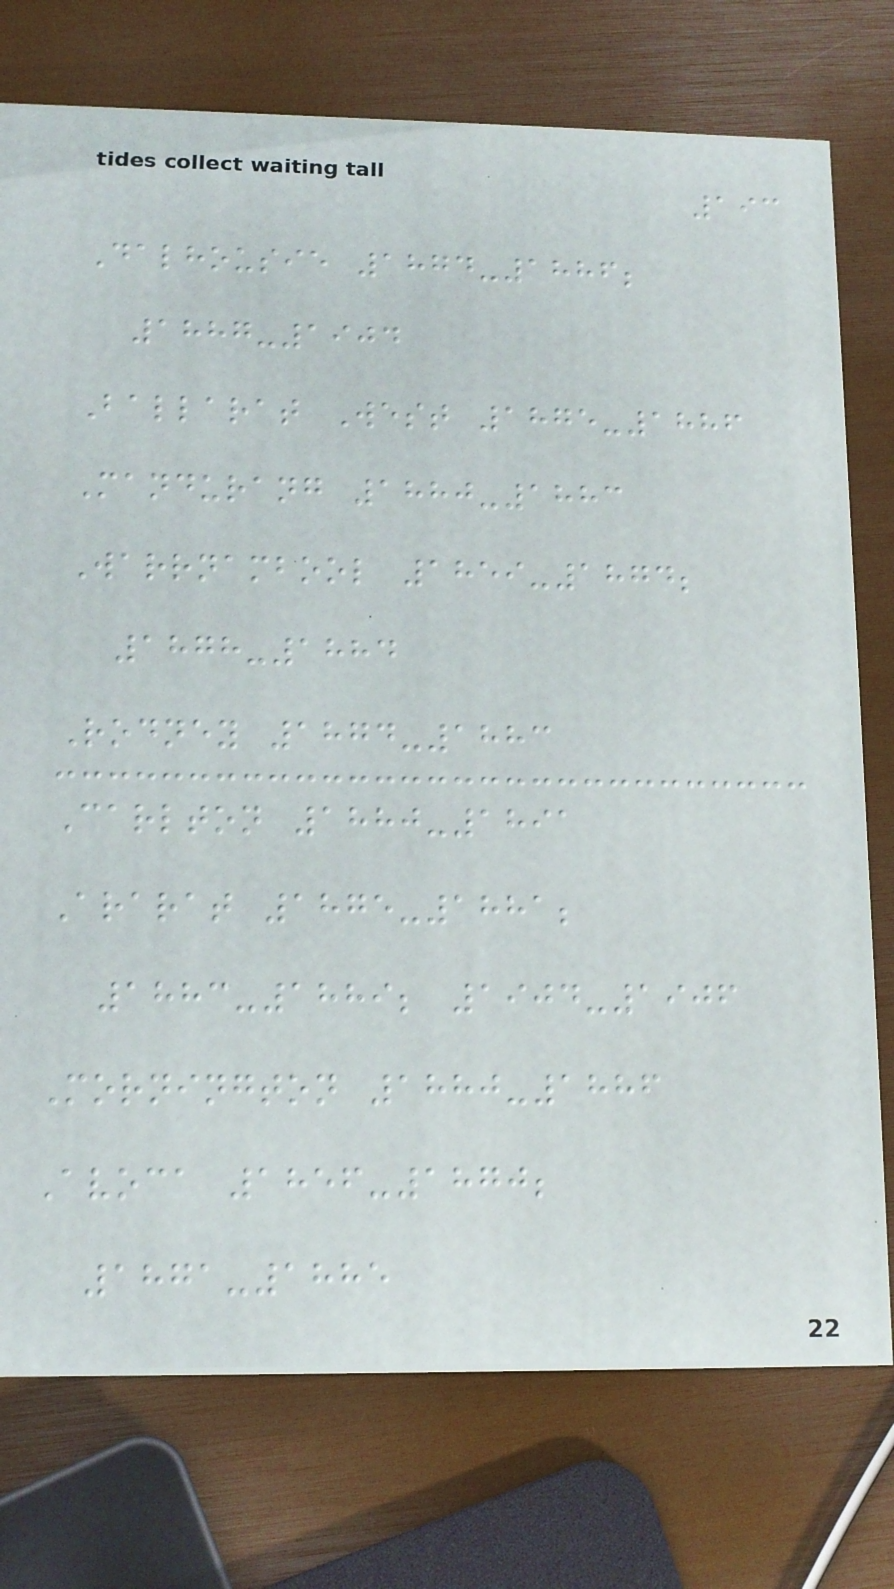193
Dalhousie 1874-1886;
1887-1904
Ballarat West 1875-1886
Mandurang 1880-1883
Warrnambool 1859-1874;
1878-1884
Rodney 1874-1883
Carlton 1880-1891
Ararat 1875-1881;
1883-1889; 1904-1906
Mornington 1880-1886
Avoca 1856-1870;
1871-1885
